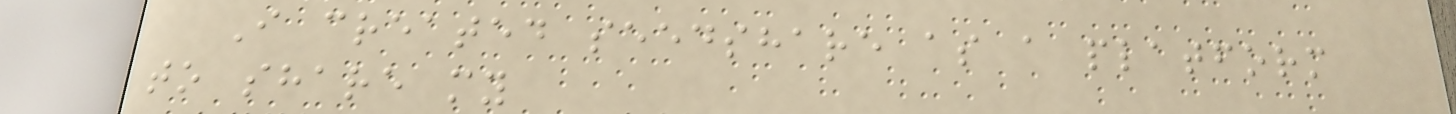I created seedshare as a platform
to share my
